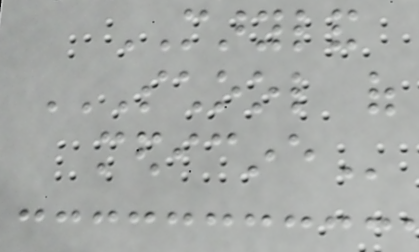MARYLAND
SCHOOL OF
MEDICINE
